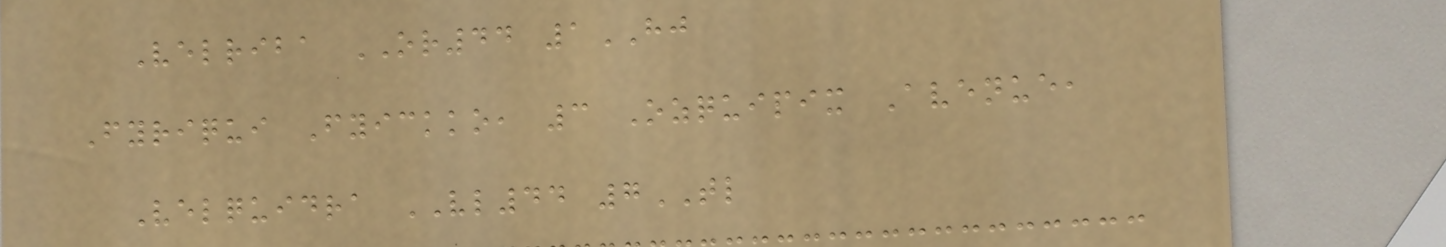Velriba OR44 1HJ
Fyriqui Fyickko, 3 Ozquipix Avenue,
Velquidra VL44 7TL
